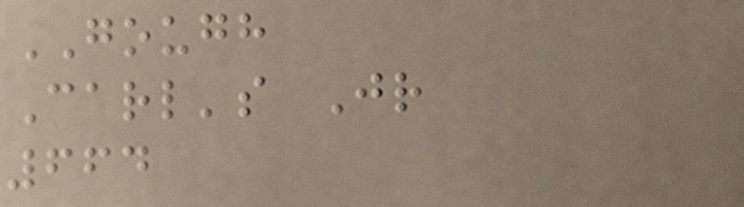GOUGH
Carl's Jr
664
